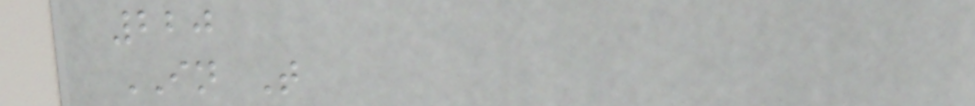220
IN T
